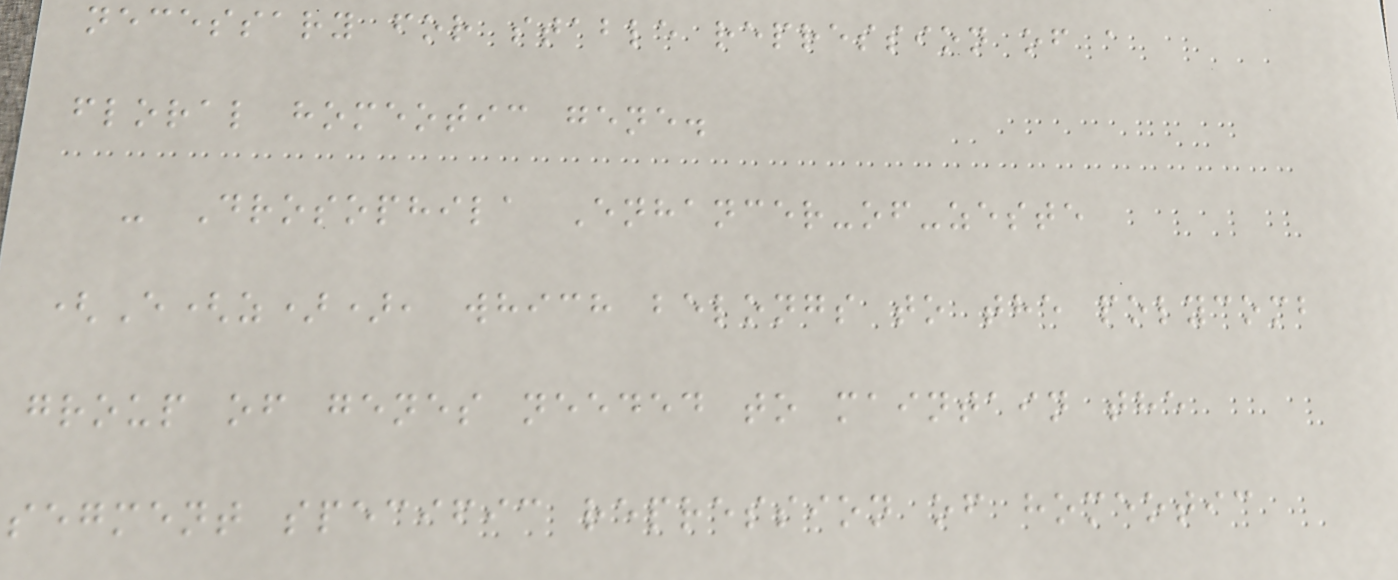necessary for stable repression of a
floral homeotic gene.
- Drosophila Enhancer-of-zeste
(E(z)), which belongs to the polycomb
group of genes needed to maintain the
segment specific repression of homeotic
